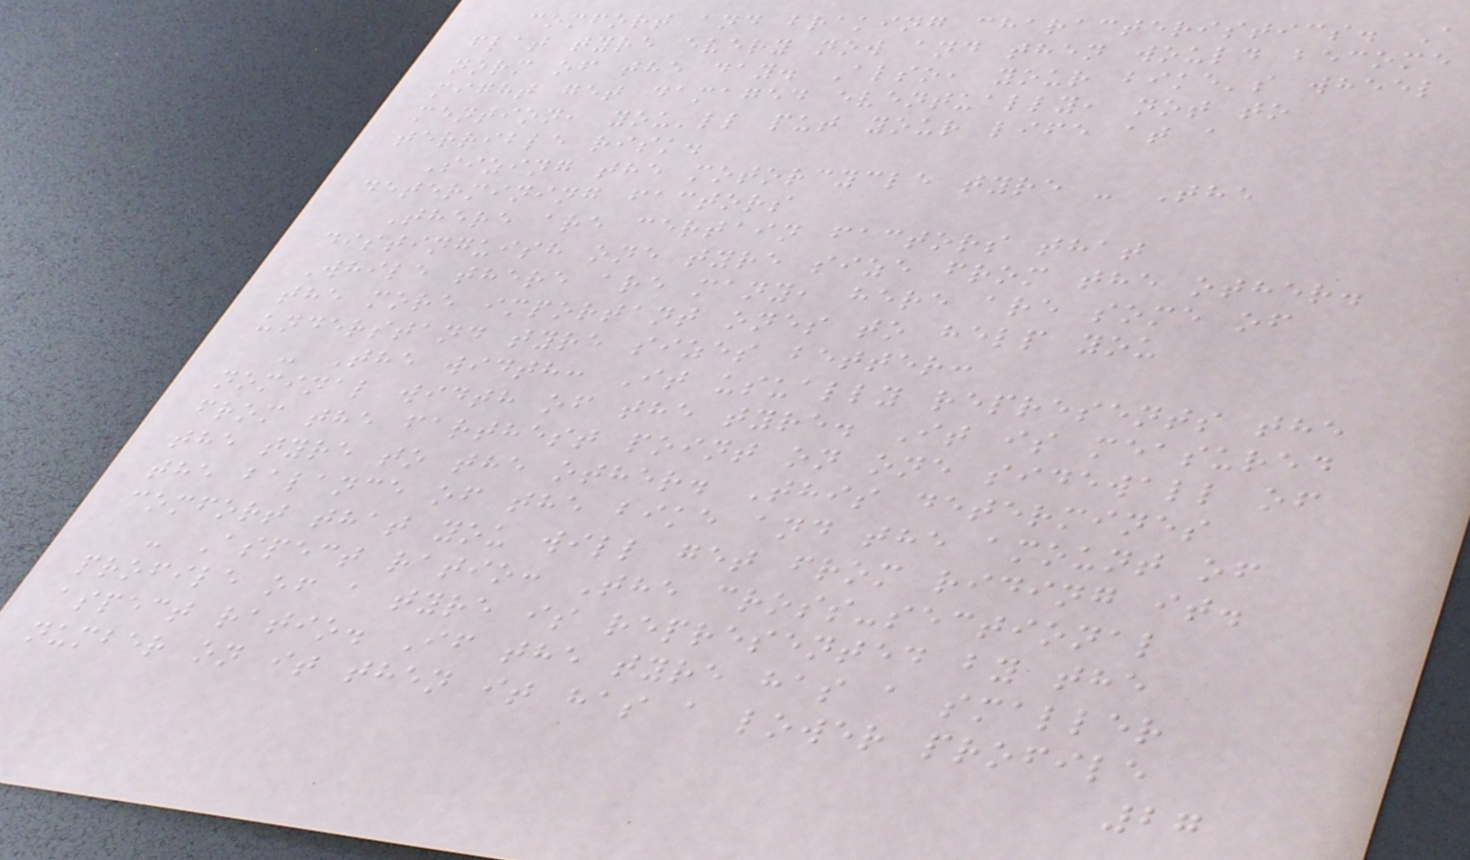comfort and braking characteristics. A
flat tyre every now and then would become
norm of the day. Also, your bike's wheel
might get damaged eventually, not to
mention, you'll put your life at a
terrible risk.
Sizing the motorcycle tyre - The
determining factors
There are certain factors that
distinguish one tyre size from the other.
While there are many, here are some of
the more important ones to help you
understand tyre sizes better:
- The width: It usually represents the
nominal width of the tyre. It is measured
from the farthest point on one sidewall of
the tyre to the other. This determines
the balance of the bike and the amount of
comfort that you will get from riding it.
- Aspect ratio: The cross-sectional
profile of a tyre is represented by the
aspect ratio. If the tyre has a smaller
number on it then it has a lower profile
27
